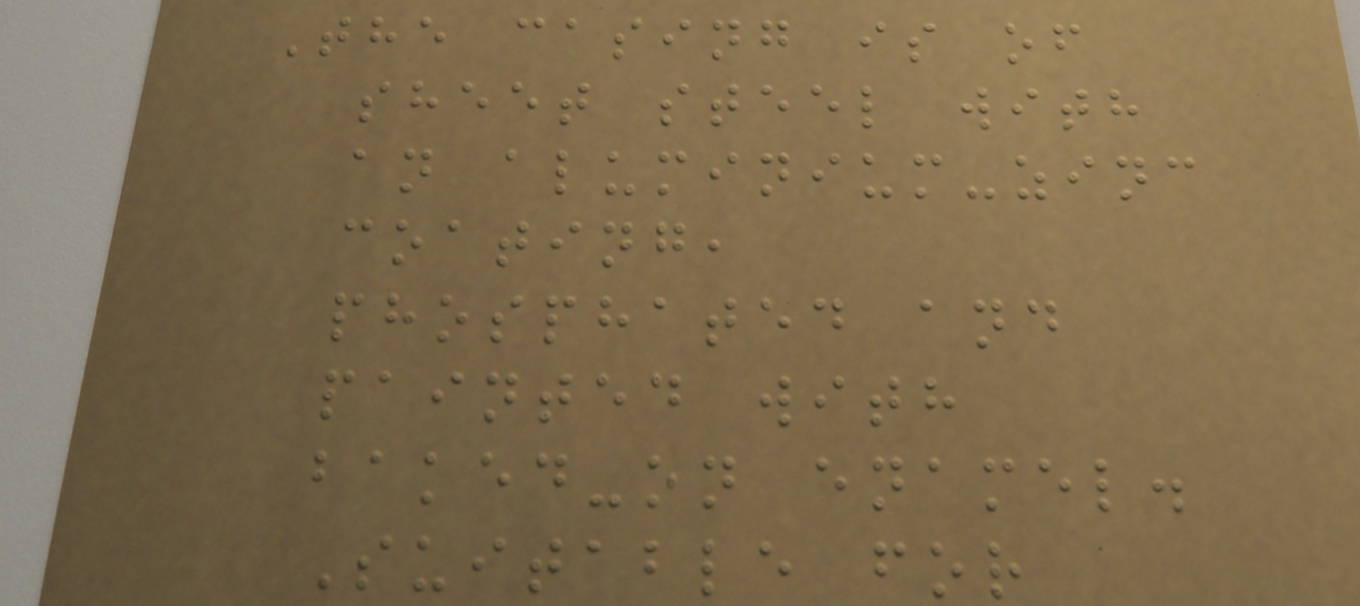The casing is of
sheet steel with
an aluminium-zinc
coating,
phosphated and
painted with
baked-on enamel.
Suitable for
